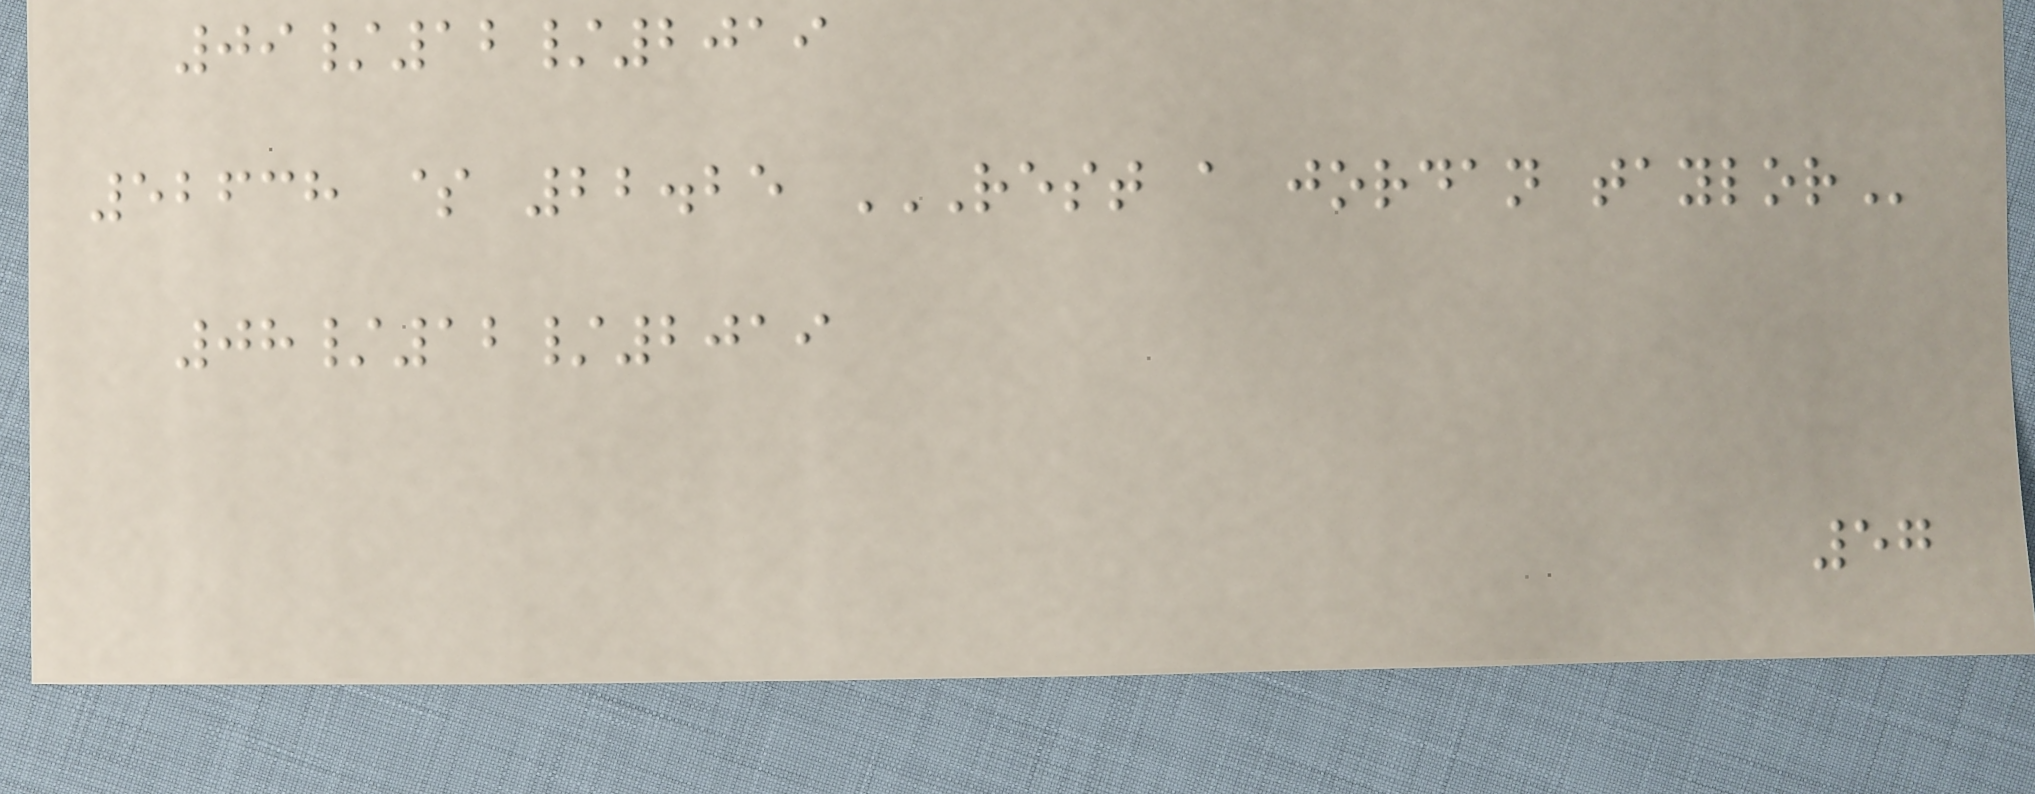09/12/2019
52638 $ 22.25 REST A JORDAN TAYLOR
08/12/2019
57
